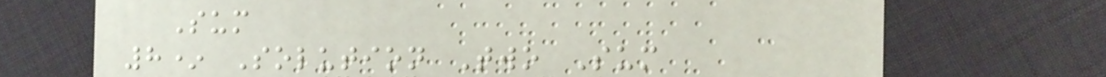Sum
8* Solution Two Sum
